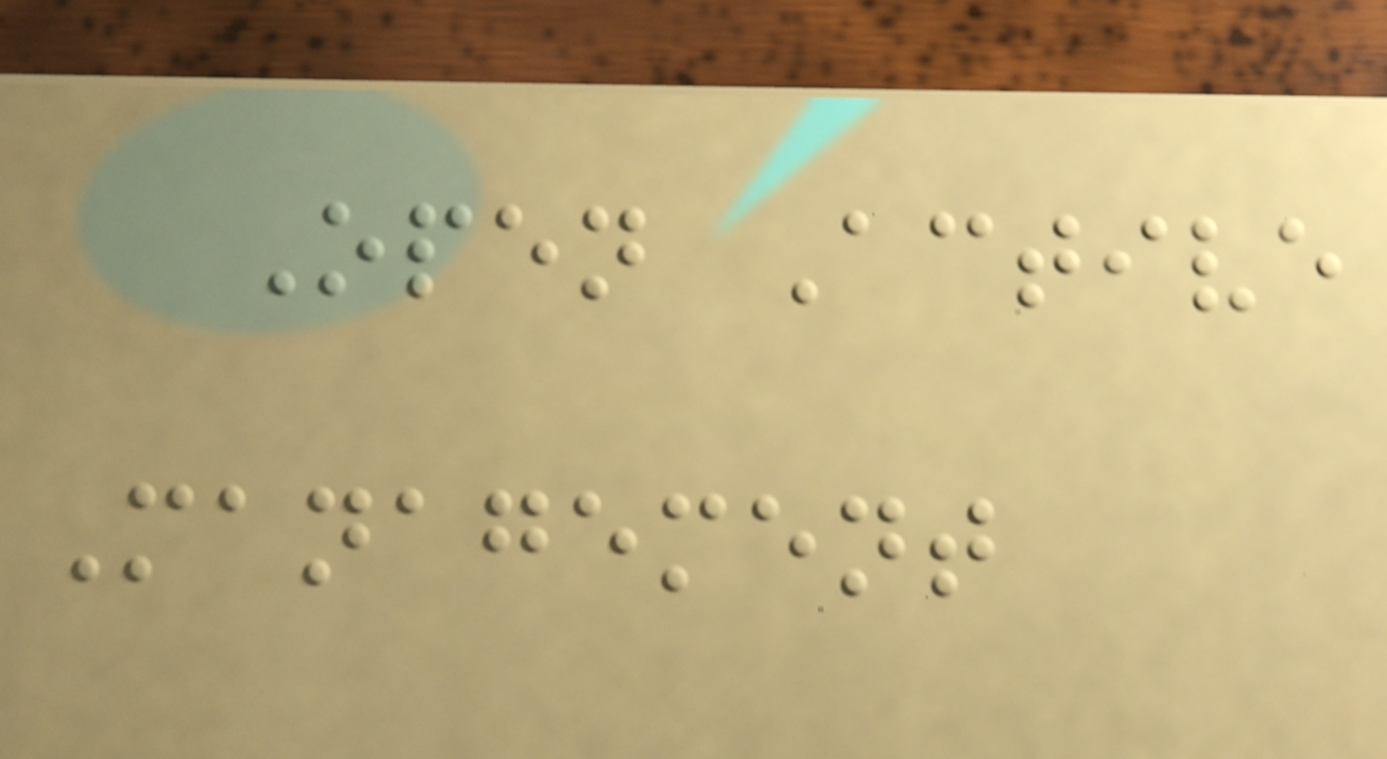Open Active
Management
